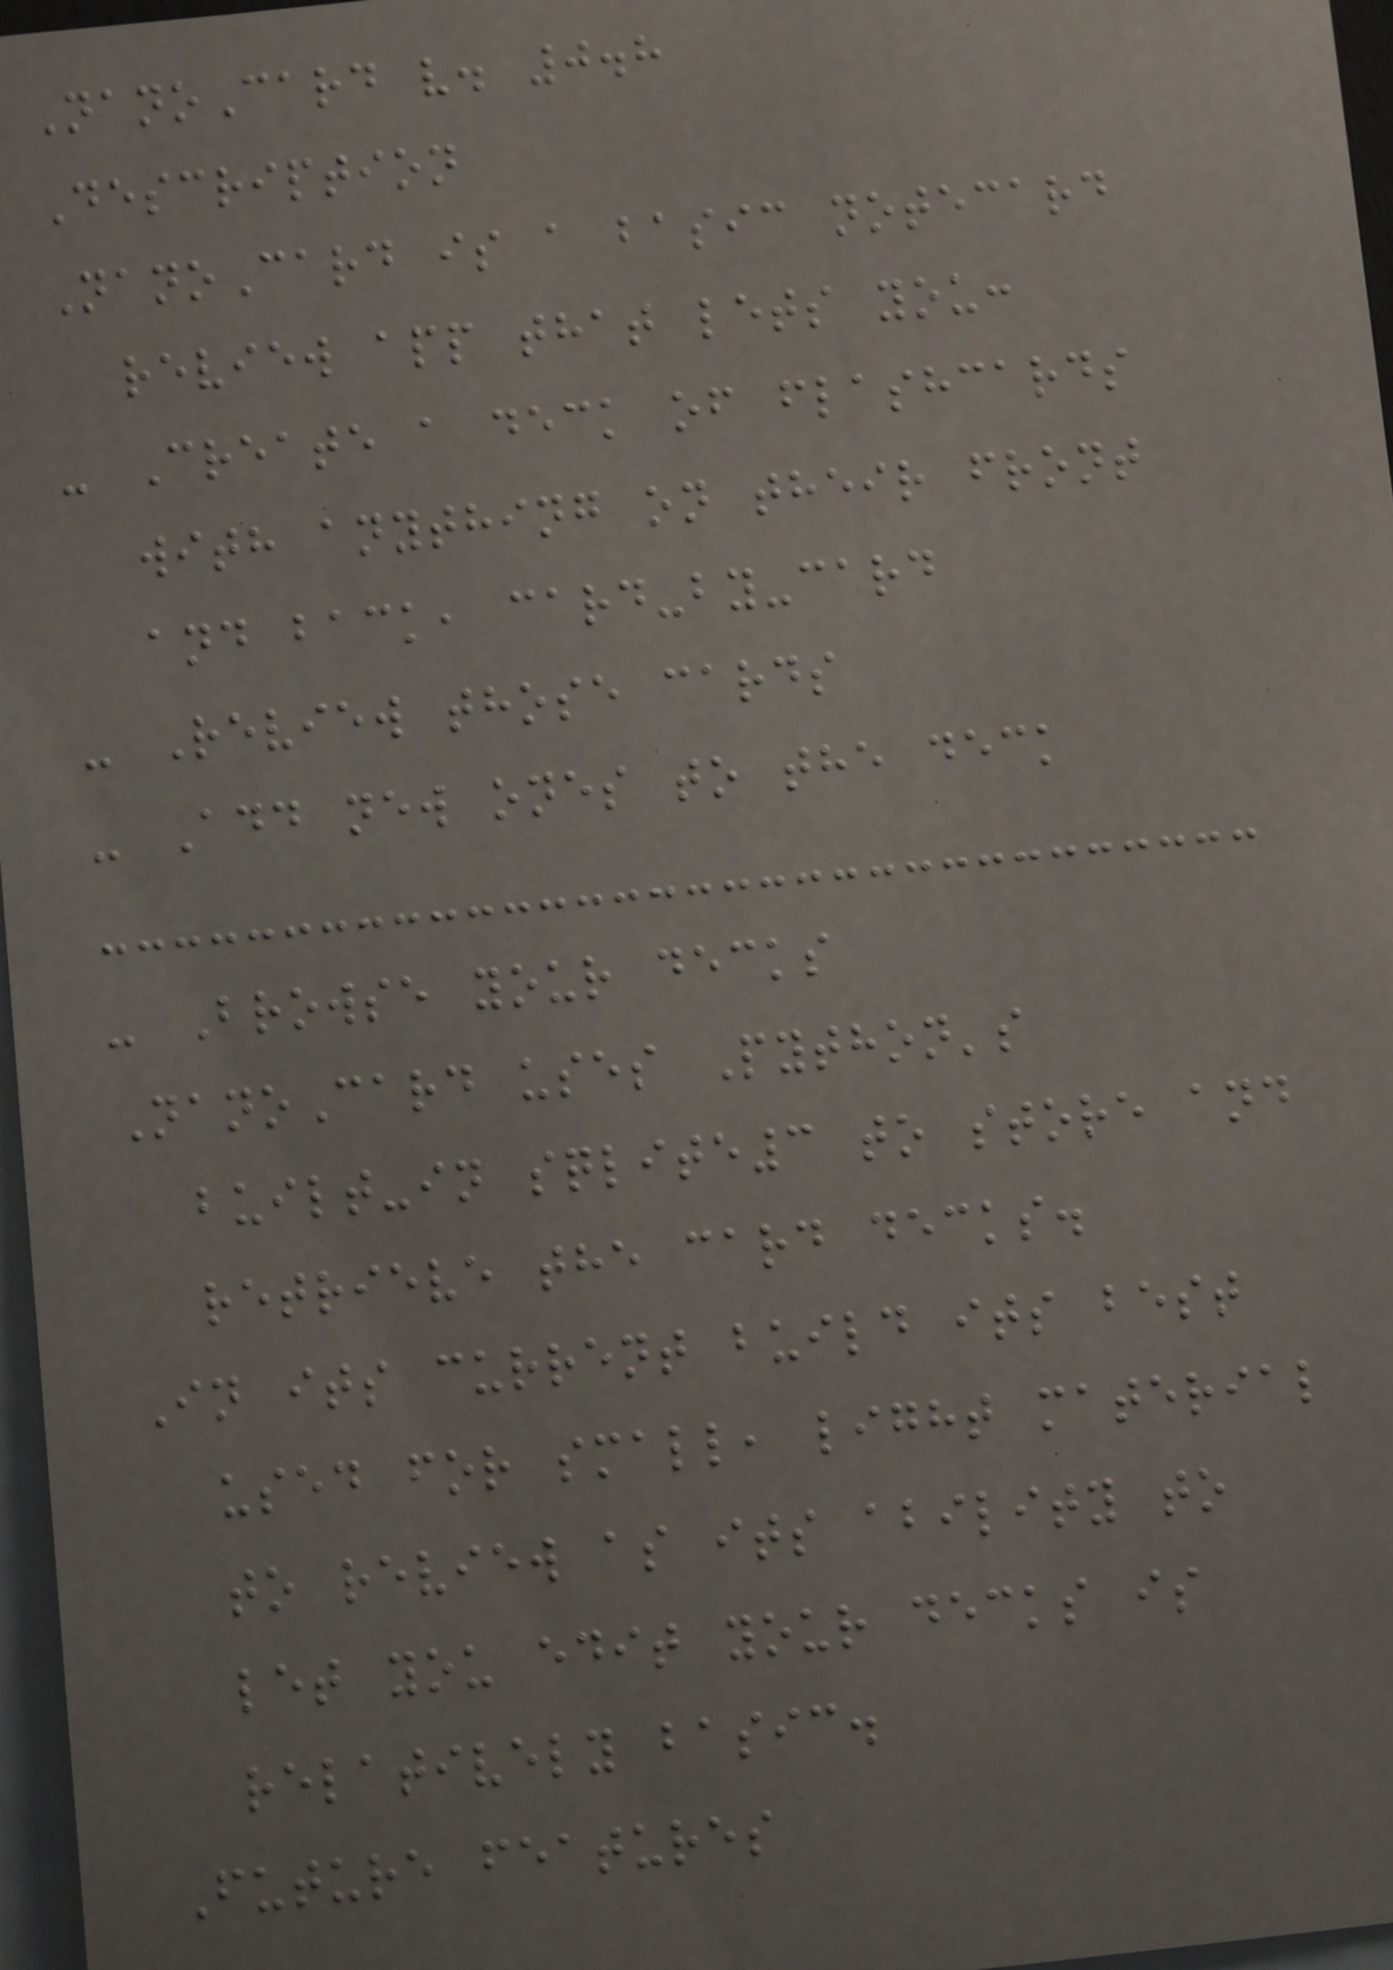NanoCard v. 0.8
Description
NanoCard is a basic notecard
review app that lets you:
- Create a deck of flashcards
with anything on their front
and back, card-by-card
- Review those cards
- Add new ones to the deck
- Browse your decks
NanoCard uses Python's
built-in sqlite3 to store and
retrieve the card decks.
In its current build its best
used for small, light material
to review as its ability to
let you edit your decks is
relatively basic.
Future features
